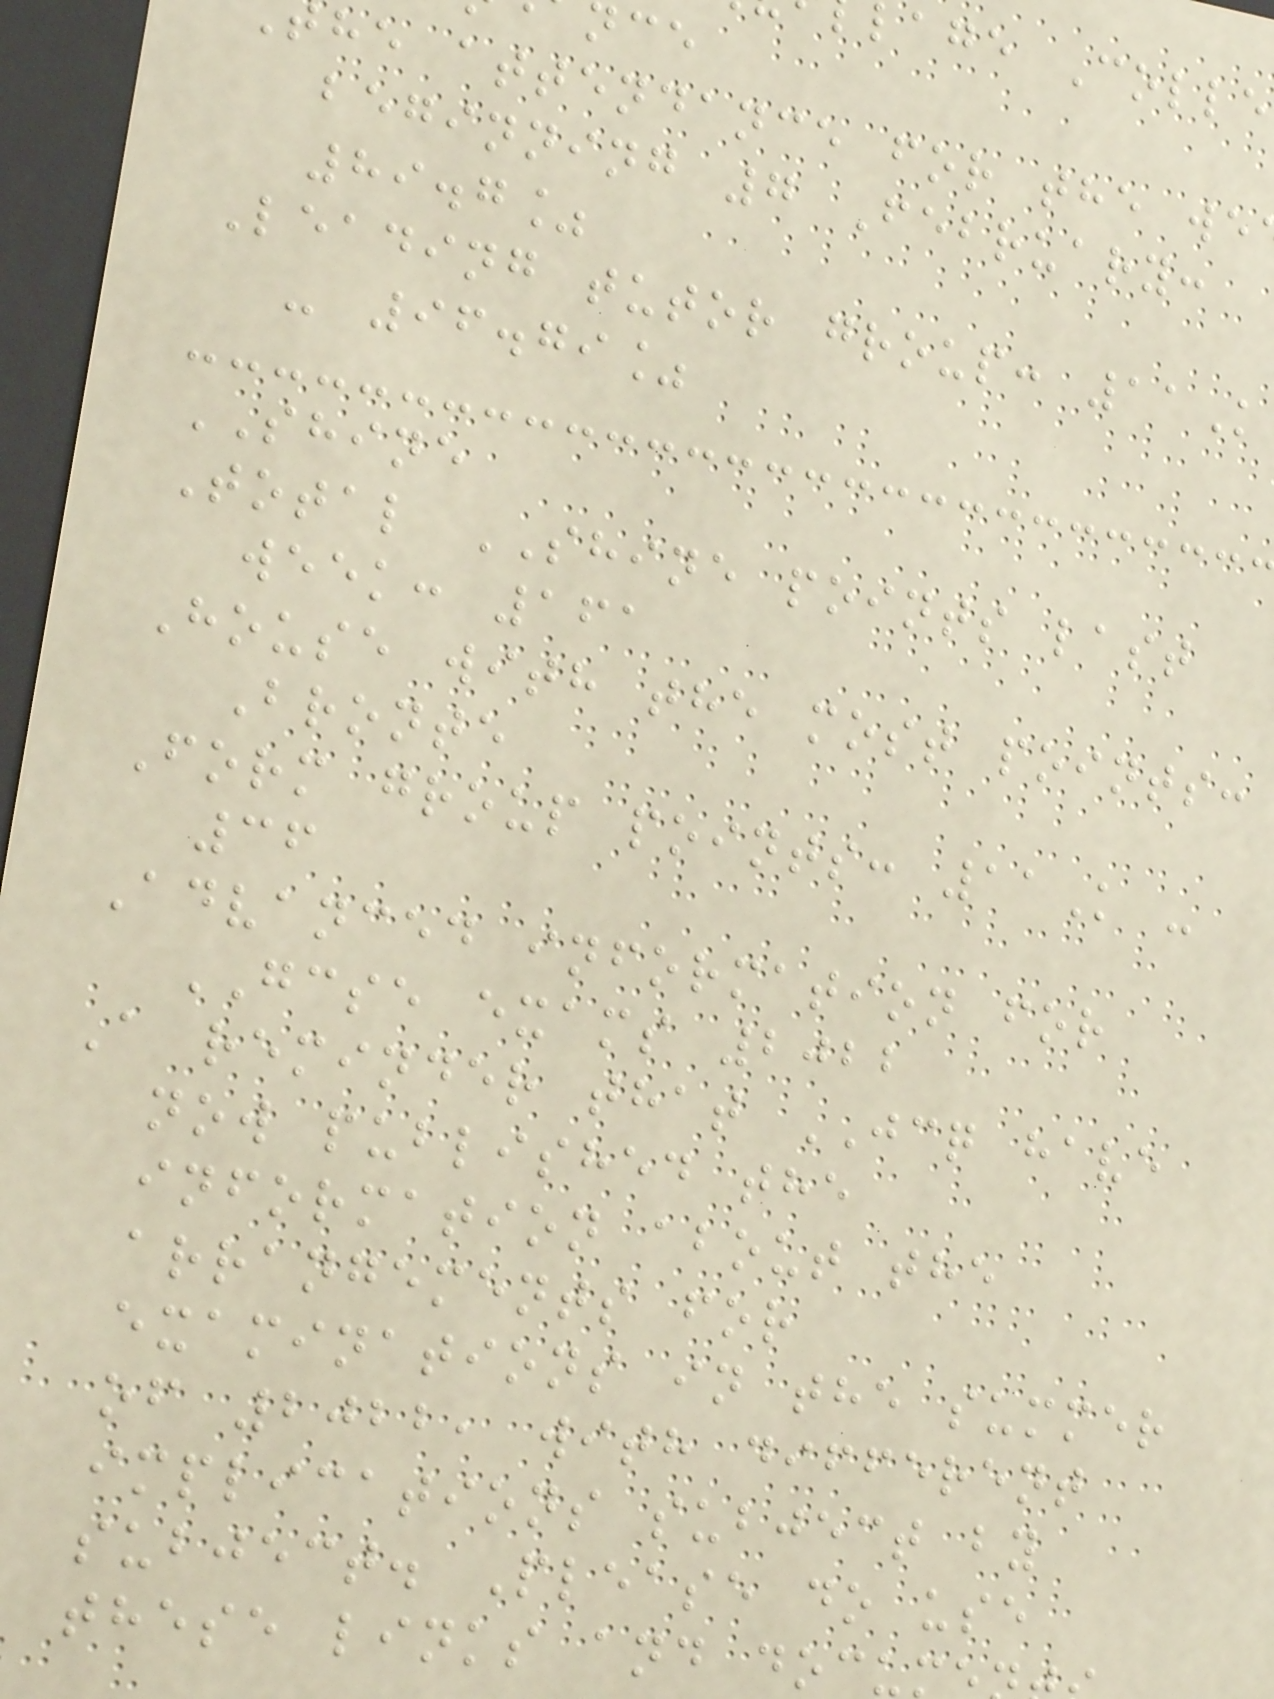lage Colle
he attendance for the we
beginning 7 February:
89.7%
Leading tutor group: 11K
- 96.79%
SHINE
Total SHINE points last
week: 161
House with the most points:
Bronte
Form group points: 11K -
36
Advanced information for
GCSE exams 2022
A reminder that JCQ have
now published the
information about the
arrangements for
examinations in the summer
of 2022, with different
implications subject by
subject. Please do use
these links and docu
